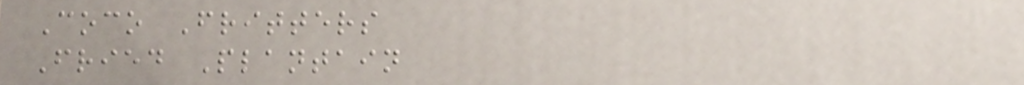Coco Fritters
Fried Plantain
